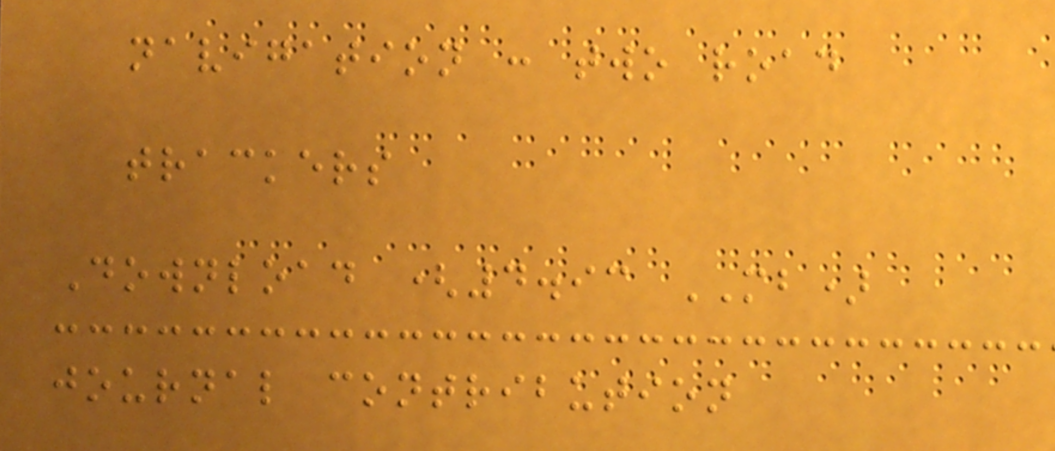navigation : two road
trackers
Download (4.93 MB)
journal contribution
